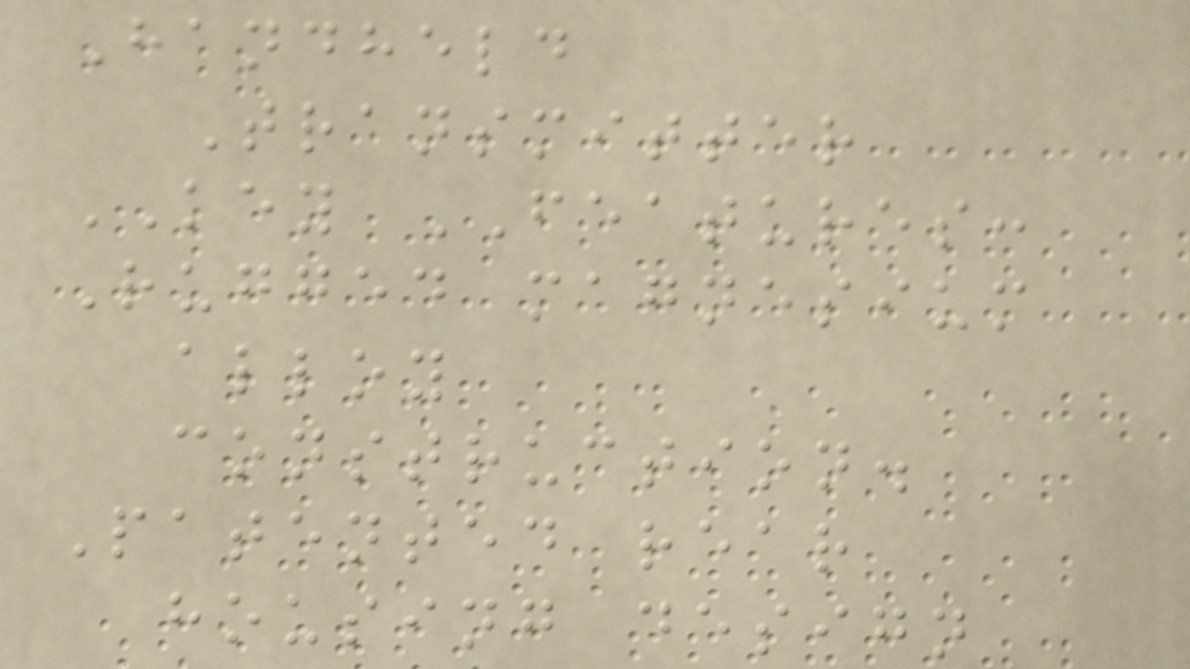Handheld
Transmitter
KEY FEATURES:
Rugged magnesium
alloy
construction.
Patented rear
housing design
